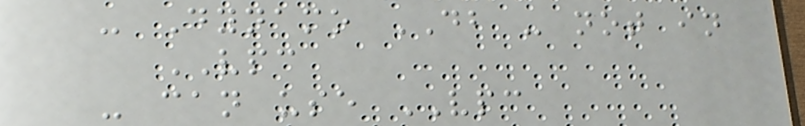- Dynamo DB - not in
VPC
- can use VPC
